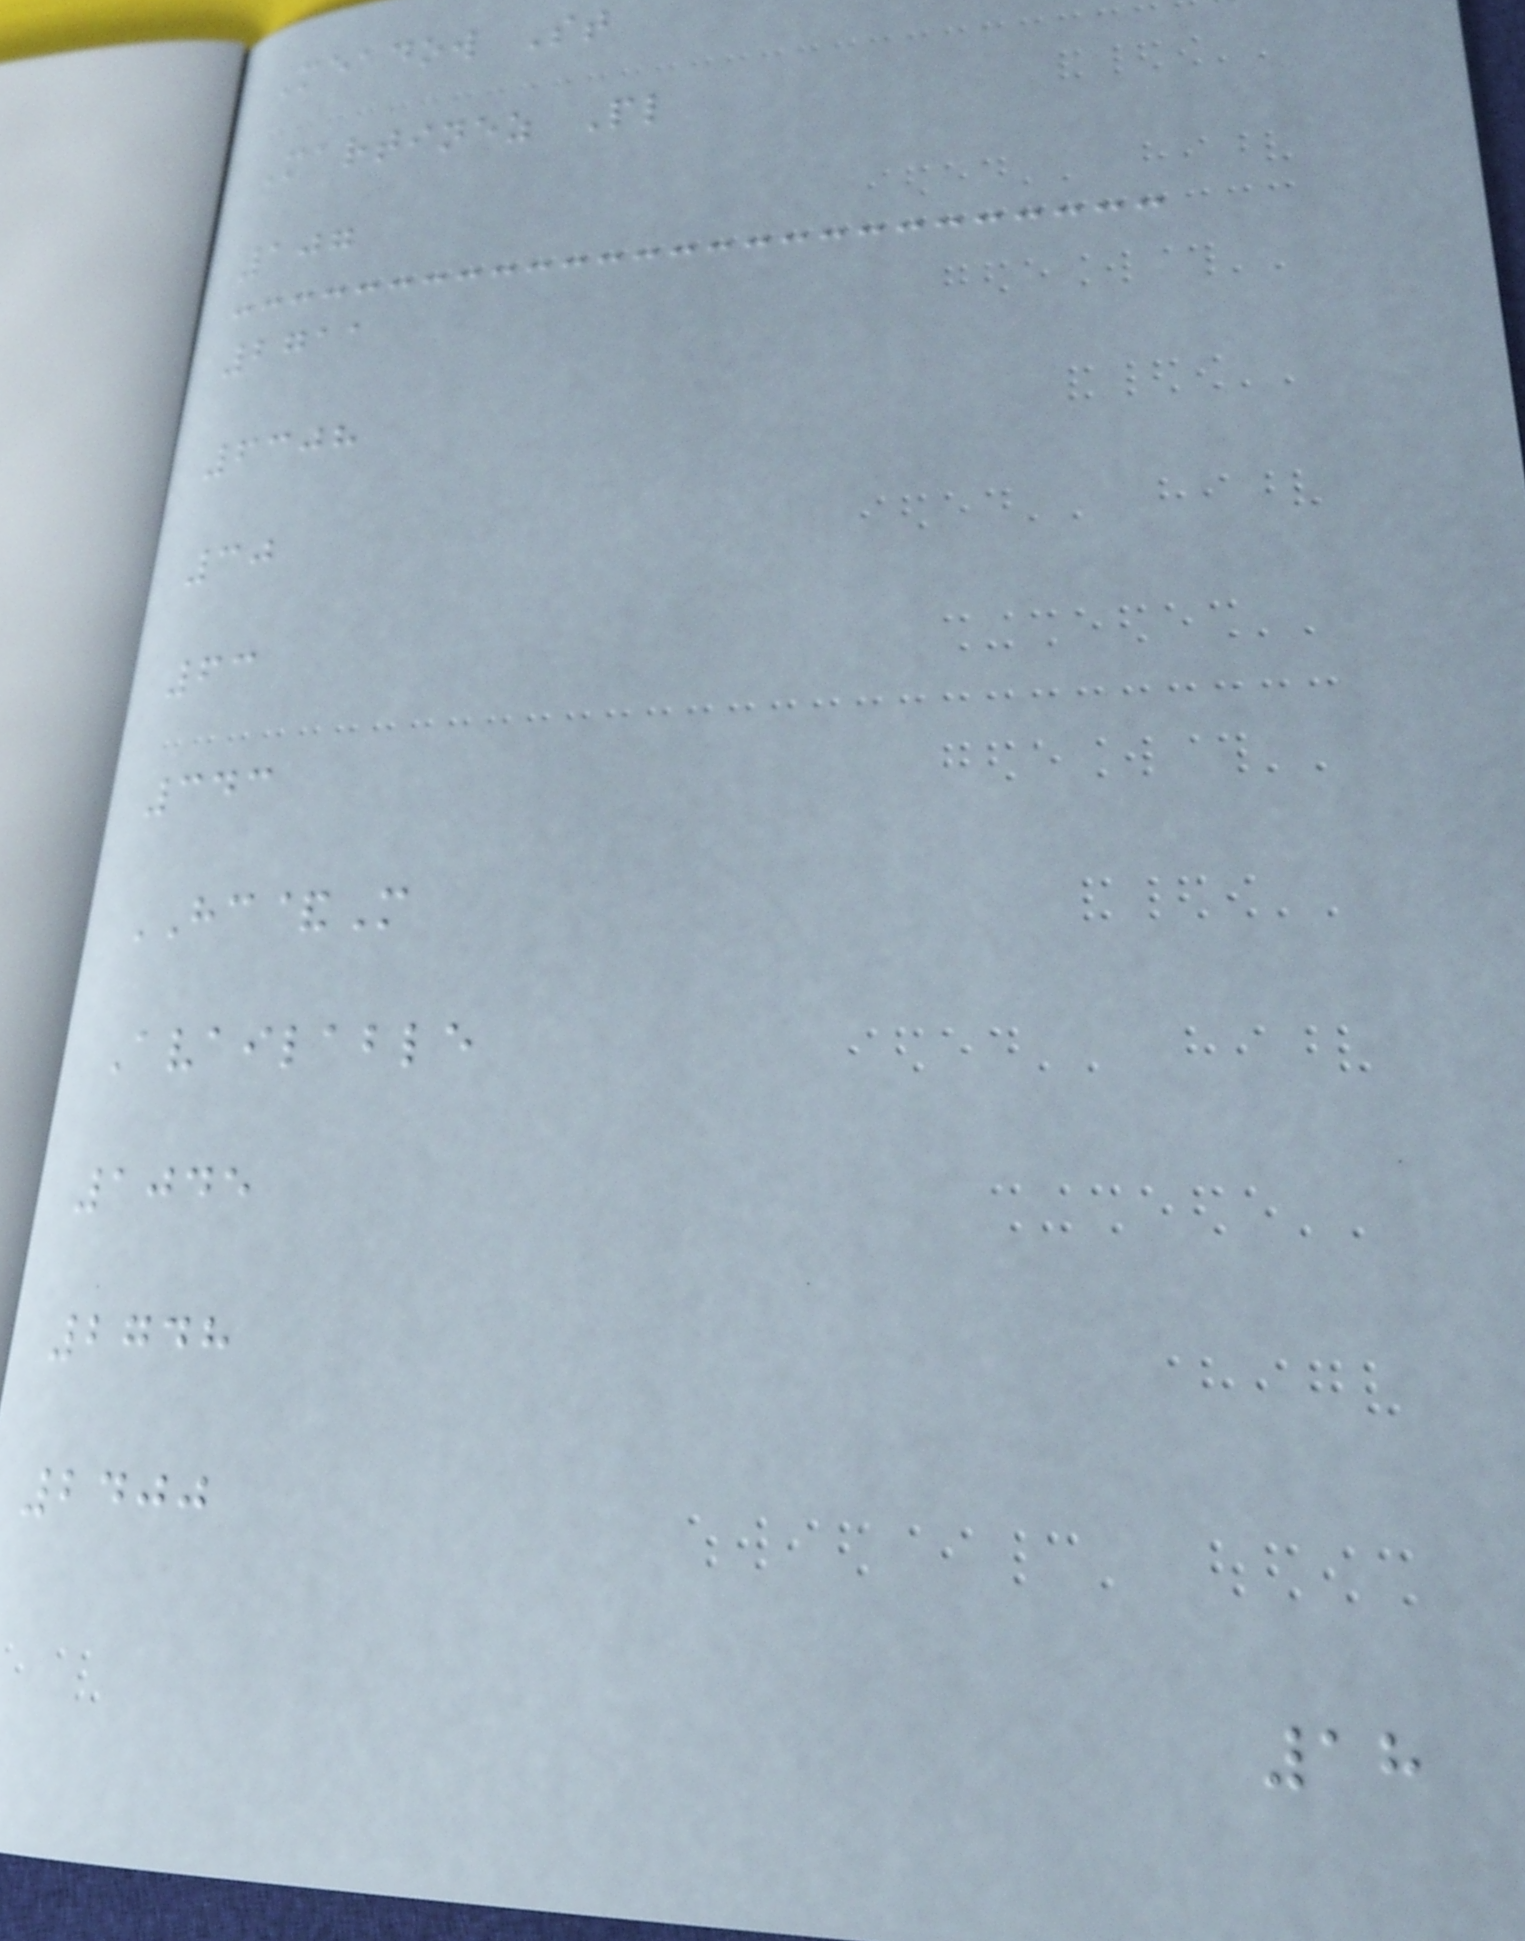Meadow St
Martinez Pl
107
2711
6308
30
63
343
HC&M
Available
1045
2748
2400
18
